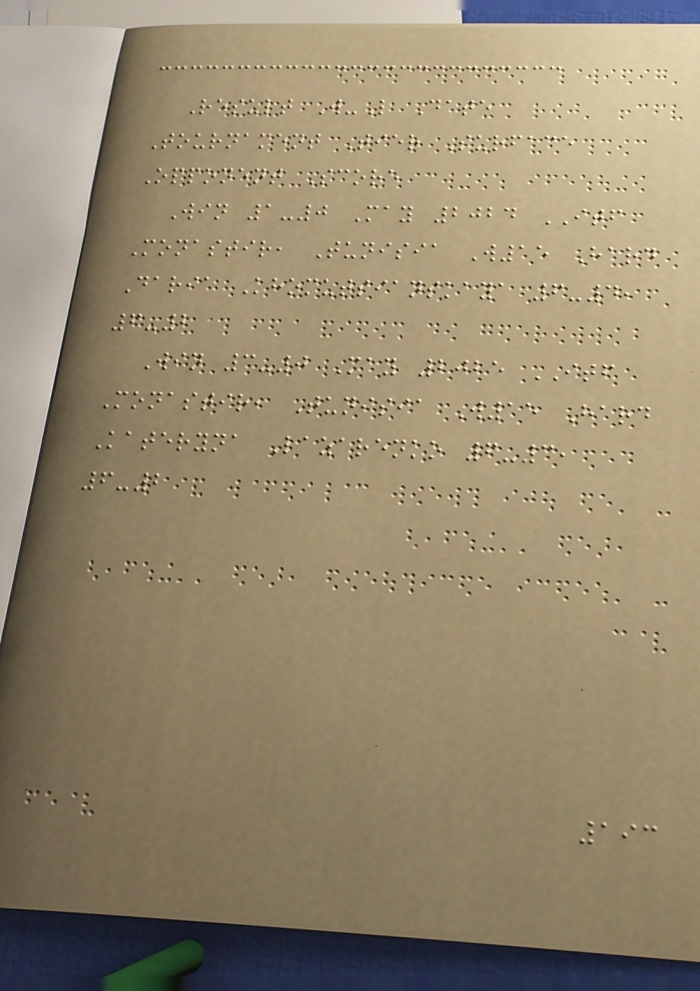Result W-L Date
Tournament Tier Surface
Opponent Score
Win 1-0 May 2024 ITF
Monastir, Tunisia W15 Hard
Daria Khomutsianskaya 6-4,
6-2
Win 3-0 May 2025 ITF
Monastir, Tunisia W15 Hard
Kateryna Lazarenko 6-3,
6-2
193
